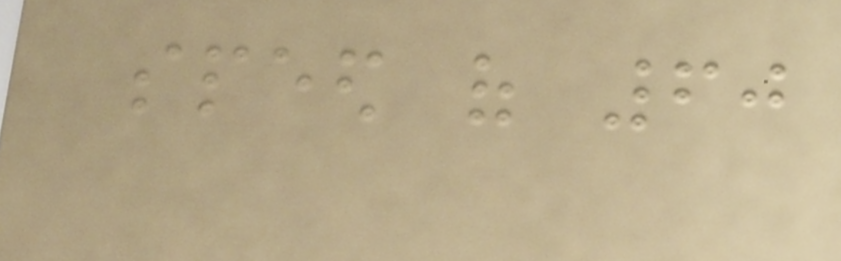speed of 60
